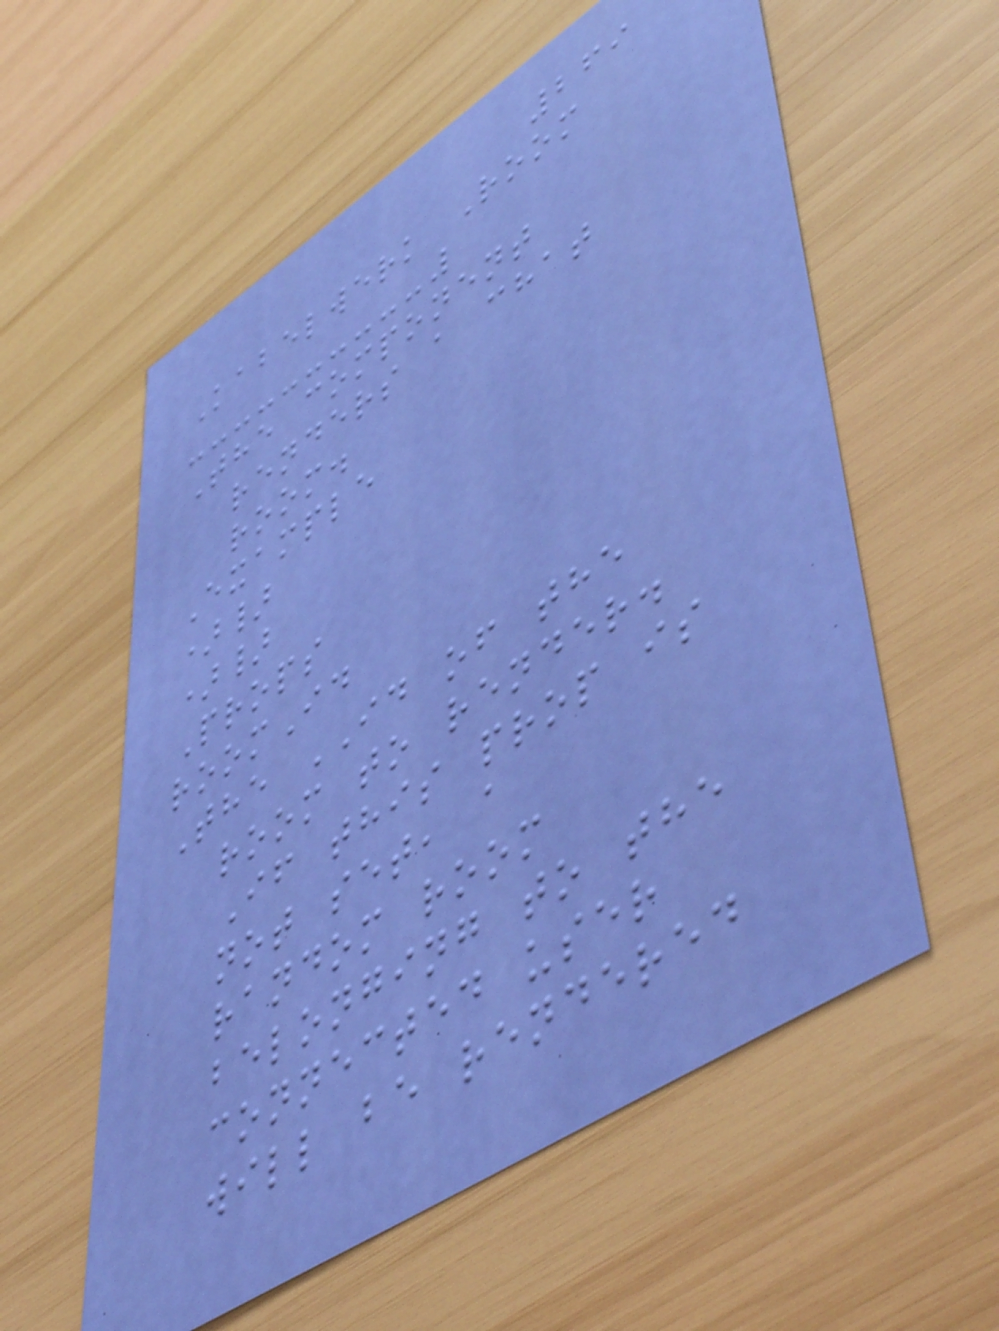269
Kabelwerk Room
The component
renders a chat
room.
Example
)}
)}
Props
roomId
The ID of the
room to render.
If this prop is
not set, a
random room
belonging to the
connected user
will be rendered
